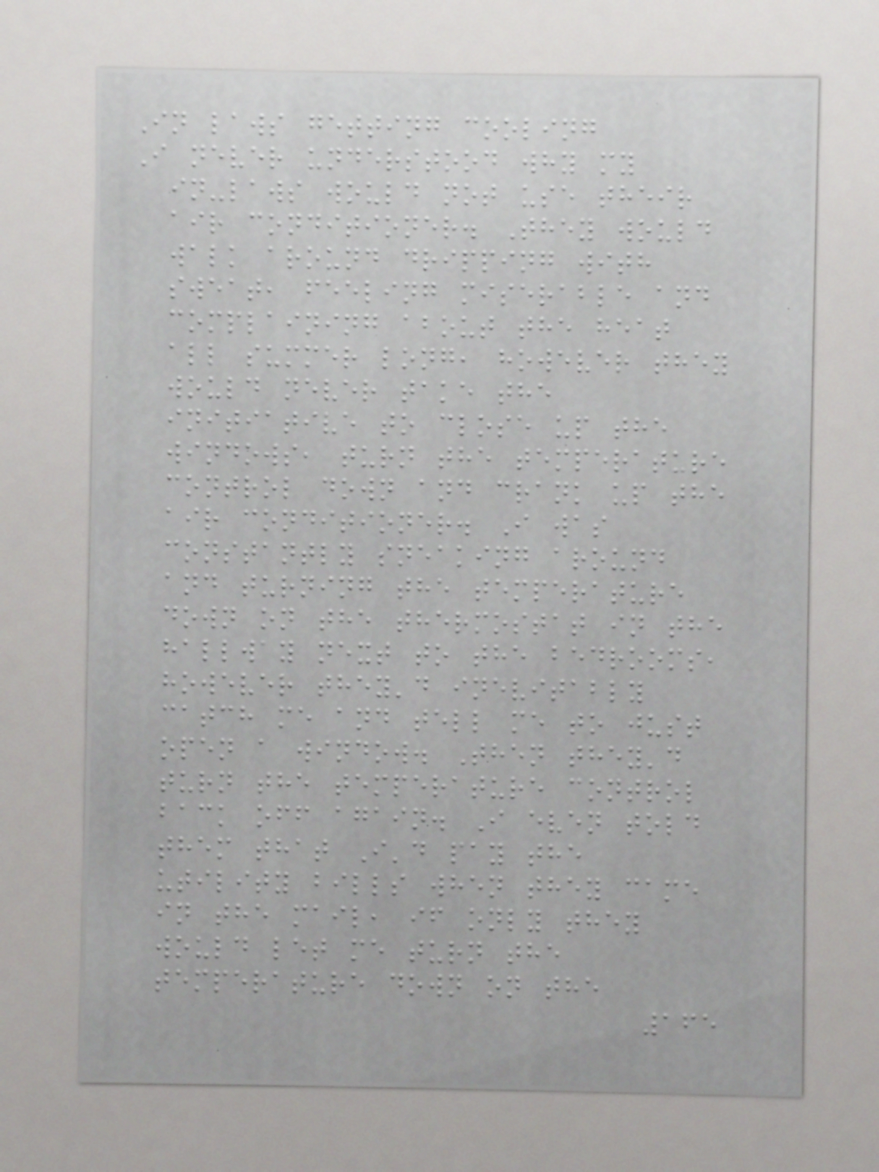In laws getting cooling
I never understood why my
in-laws would not use their
air conditioner. They would
walk around dripping with
sweat, feeling miserable and
complaining about the heat
all summer long, however they
would never take the
initiative to close up the
windows, turn the temperature
control down and crank up the
air conditioner. I was
constantly sneaking around
and turning the temperature
down on the thermostat in the
hallway next to the bedrooms,
however they'd inevitably
catch me and tell me to just
open a window. Then they'd
turn the temperature control
back off again. I even told
them that I'd pay the
utility bills when they came
in the mail, if only they
would let me turn the
temperature down on the
165
